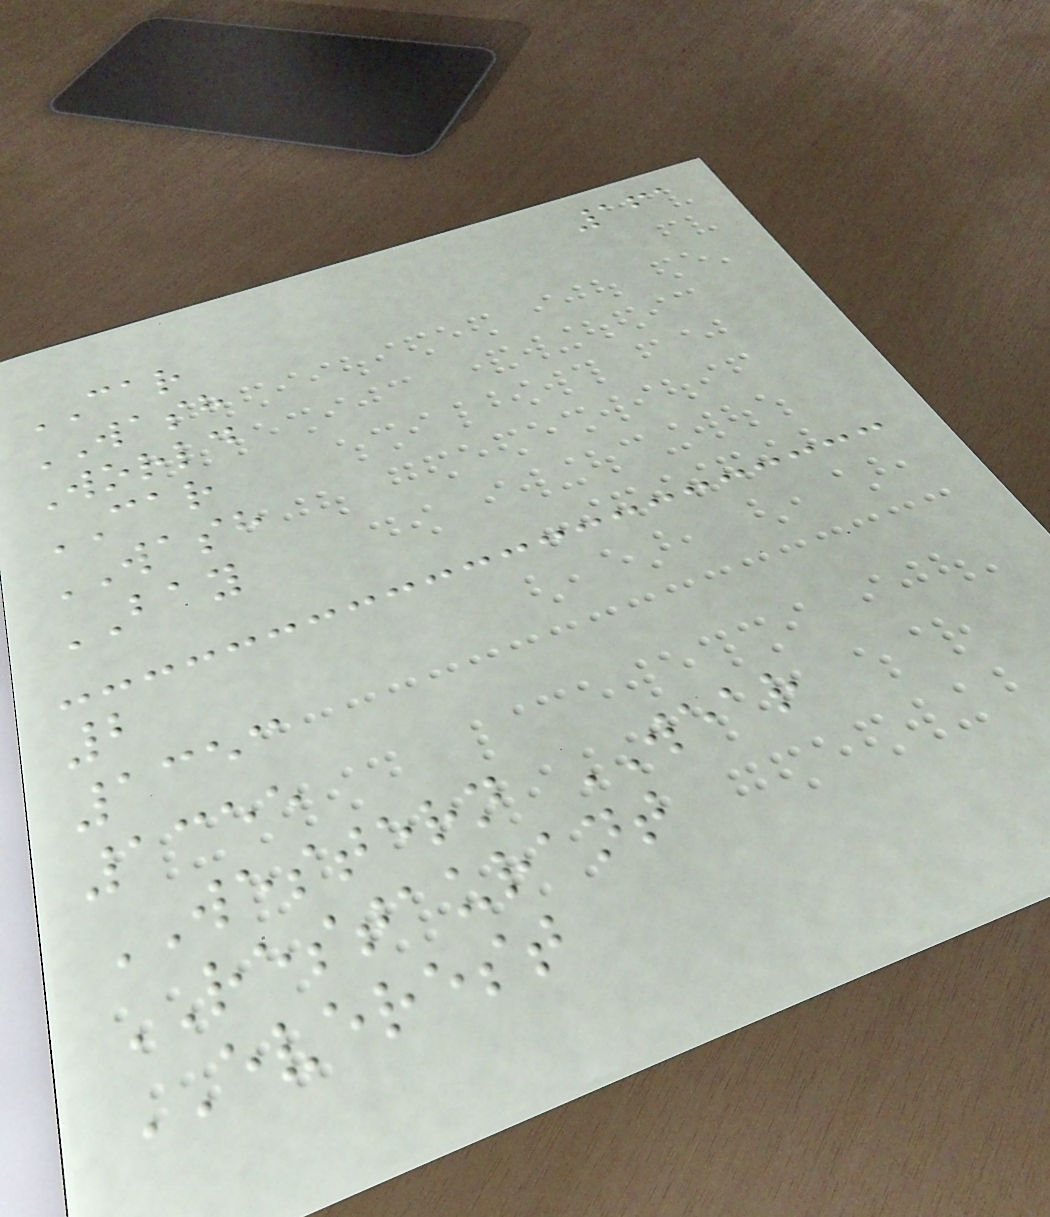161
CAR
WASH
World
CAR
WASH
BAY
2
1353
1355
WESTERN WEAR
RESTAURANT
EVEREST
